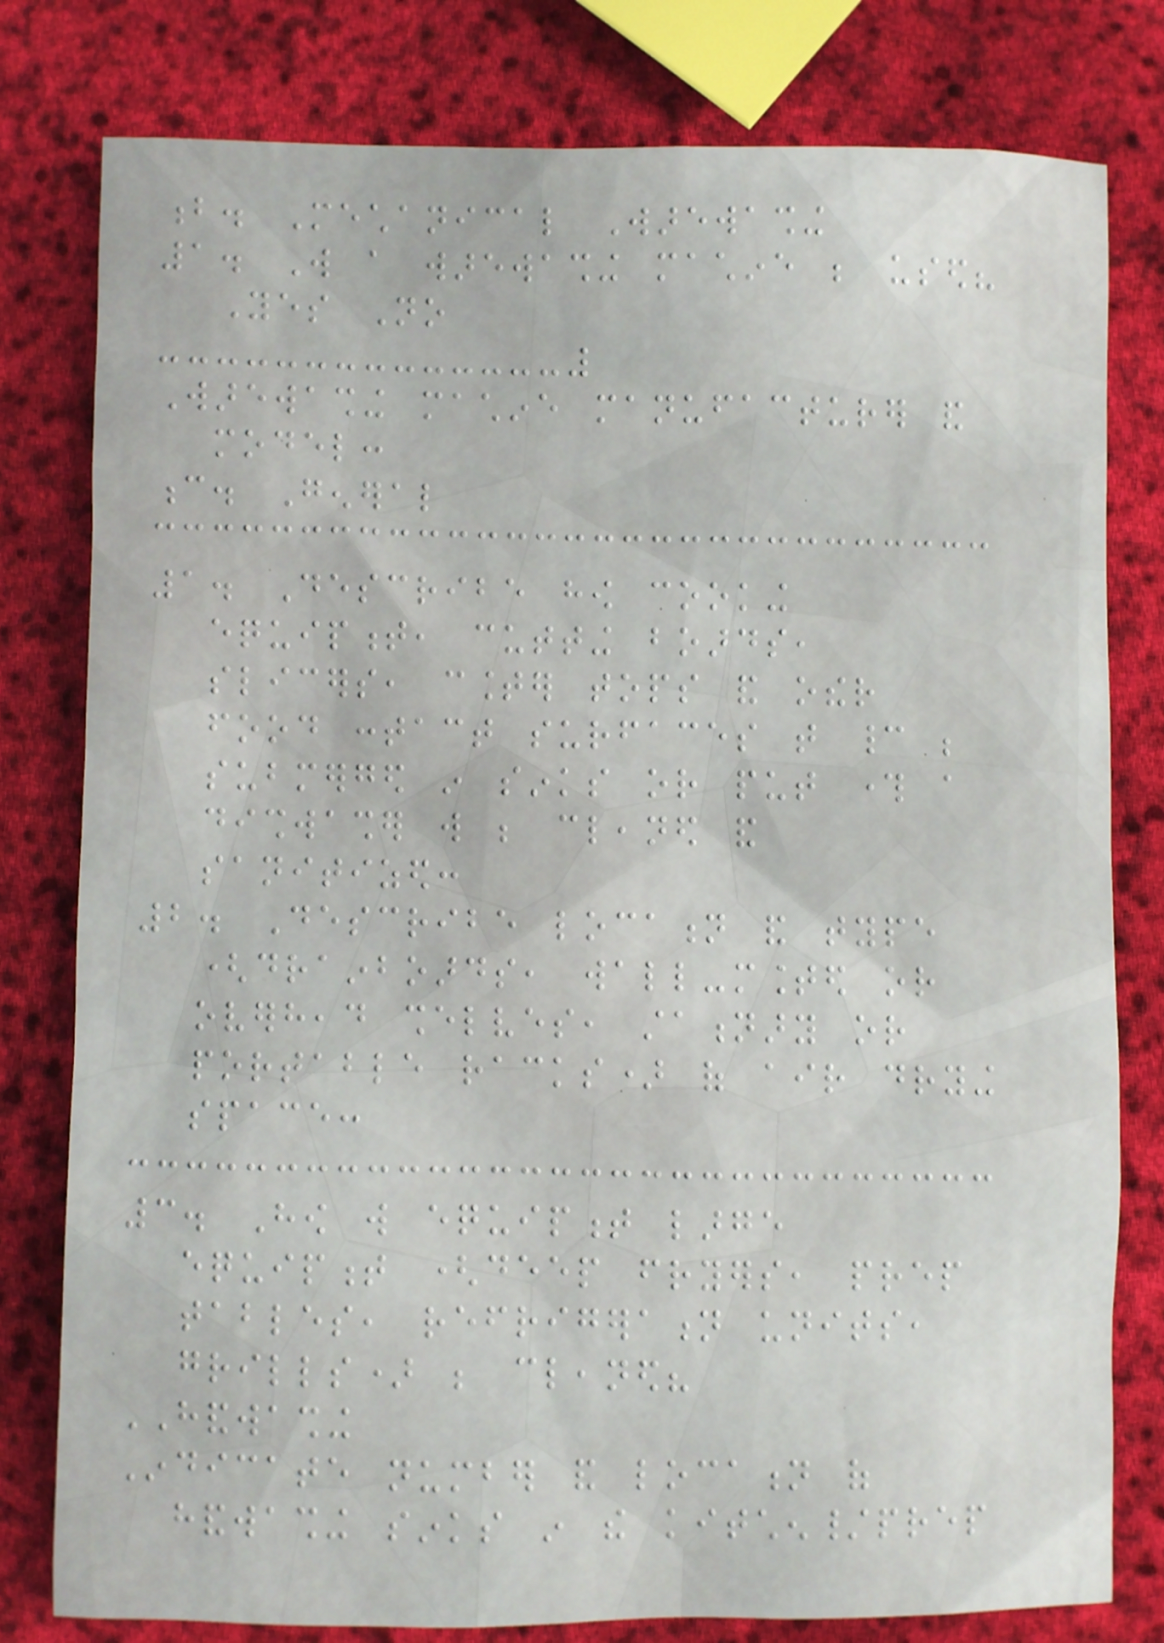b. Mechanical Warewashing
1. Will a warewashing machine be used?
Yes No
Warewashing machine manufacturer and
model:
c. General
1. Describe how cooking
equipment, cutting boards,
slicers, counter tops and other
food contact surfaces that cannot be
submerged in sinks or put through a
dishwasher will be cleaned and
sanitized:
2. Describe location and type
(drainboards, wall-mounted or
overhead shelves, stationary or
portable racks) of air drying
space:
3. How will equipment large
equipment (deep fryers, prep
tables, refrigeration units,
grills) be cleaned?
HANDWASHING
Indicate number and location of
handwashing sinks in the kitchen/prep
